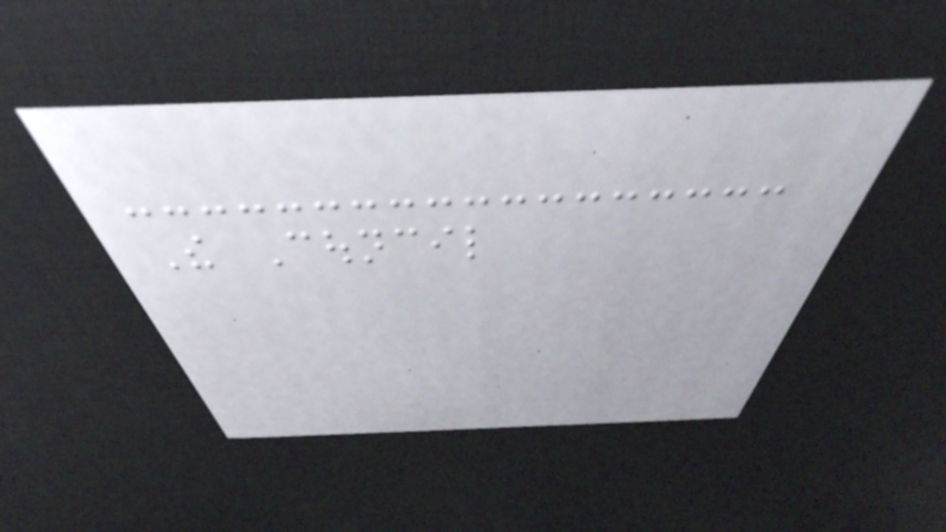The Council
